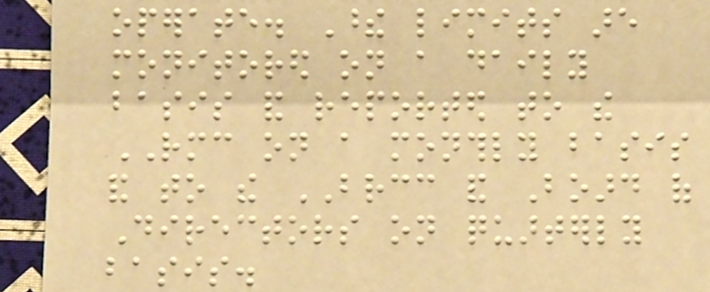operate. These limits are
monitored on a daily
basis and reported to the
RMC on a monthly basis
and to the BRCC and Board of
Directors on quarterly
basis.
